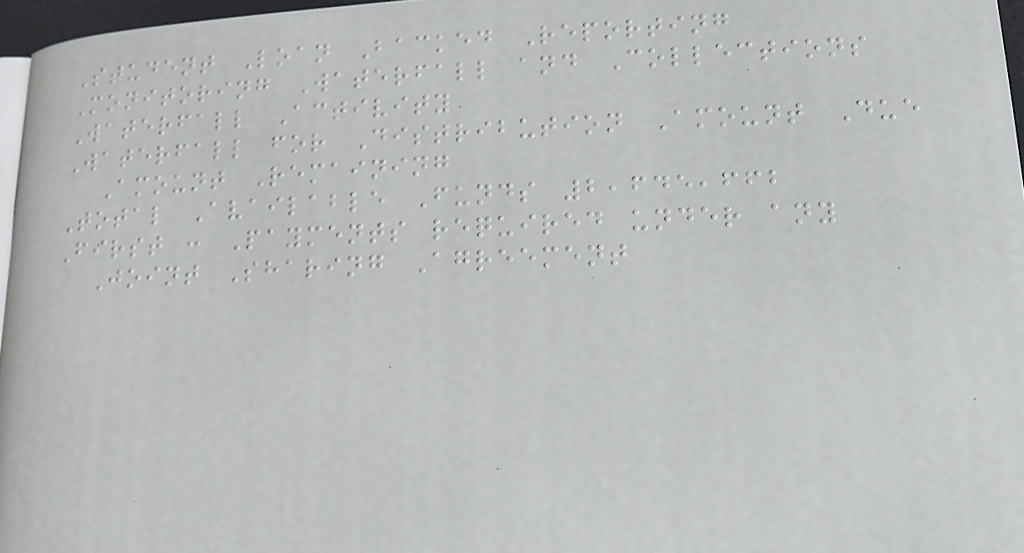Student Loan Backed Reporting
Monitoring Waterfall and Collections
Waterfall Activity
Waterfall for Distribution Amount Due
Amount Remaining
Total Available Funds 2,645,662
First : Payments required under any
Joint Sharing Agreement
